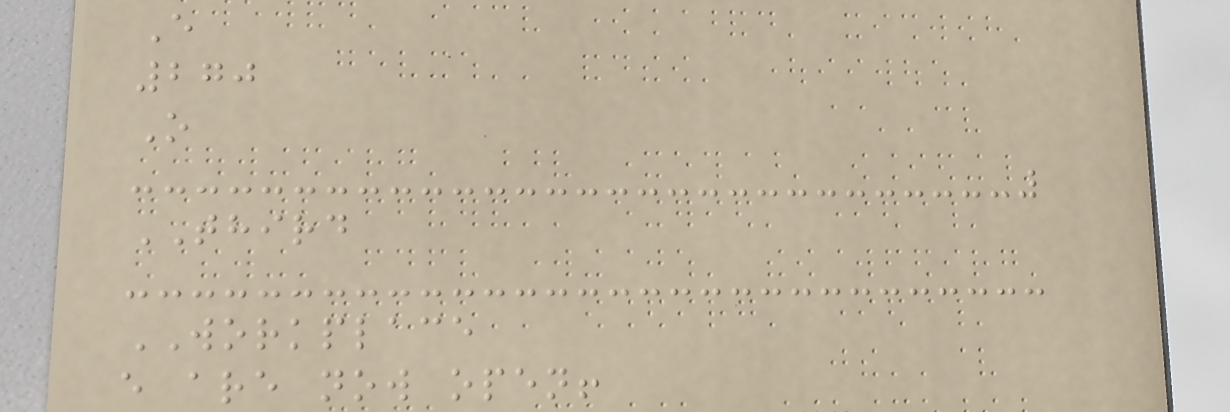E
270
O
THIRD
WORKPLACE
e are now open!
